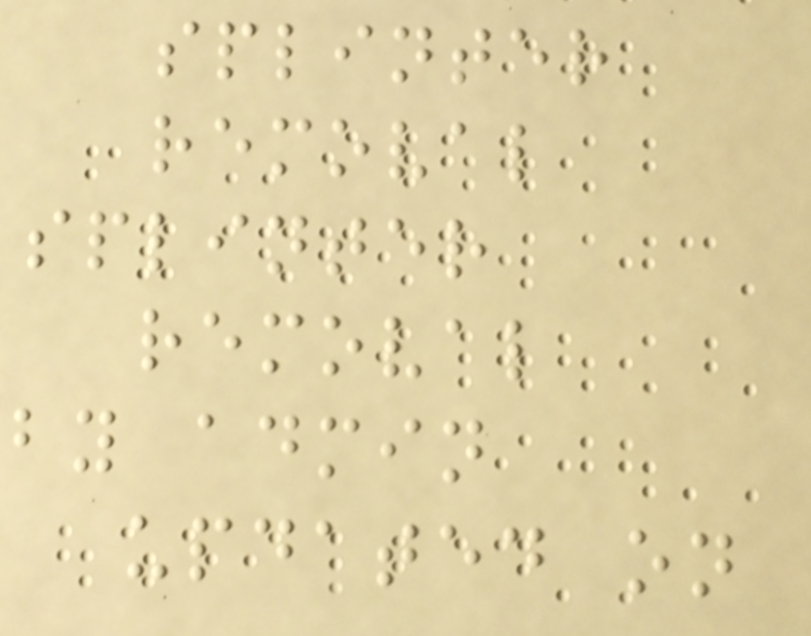splinter
removal
splinter
removal
by admin
updated on
